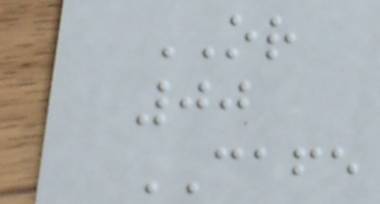OR
00
CAFE
